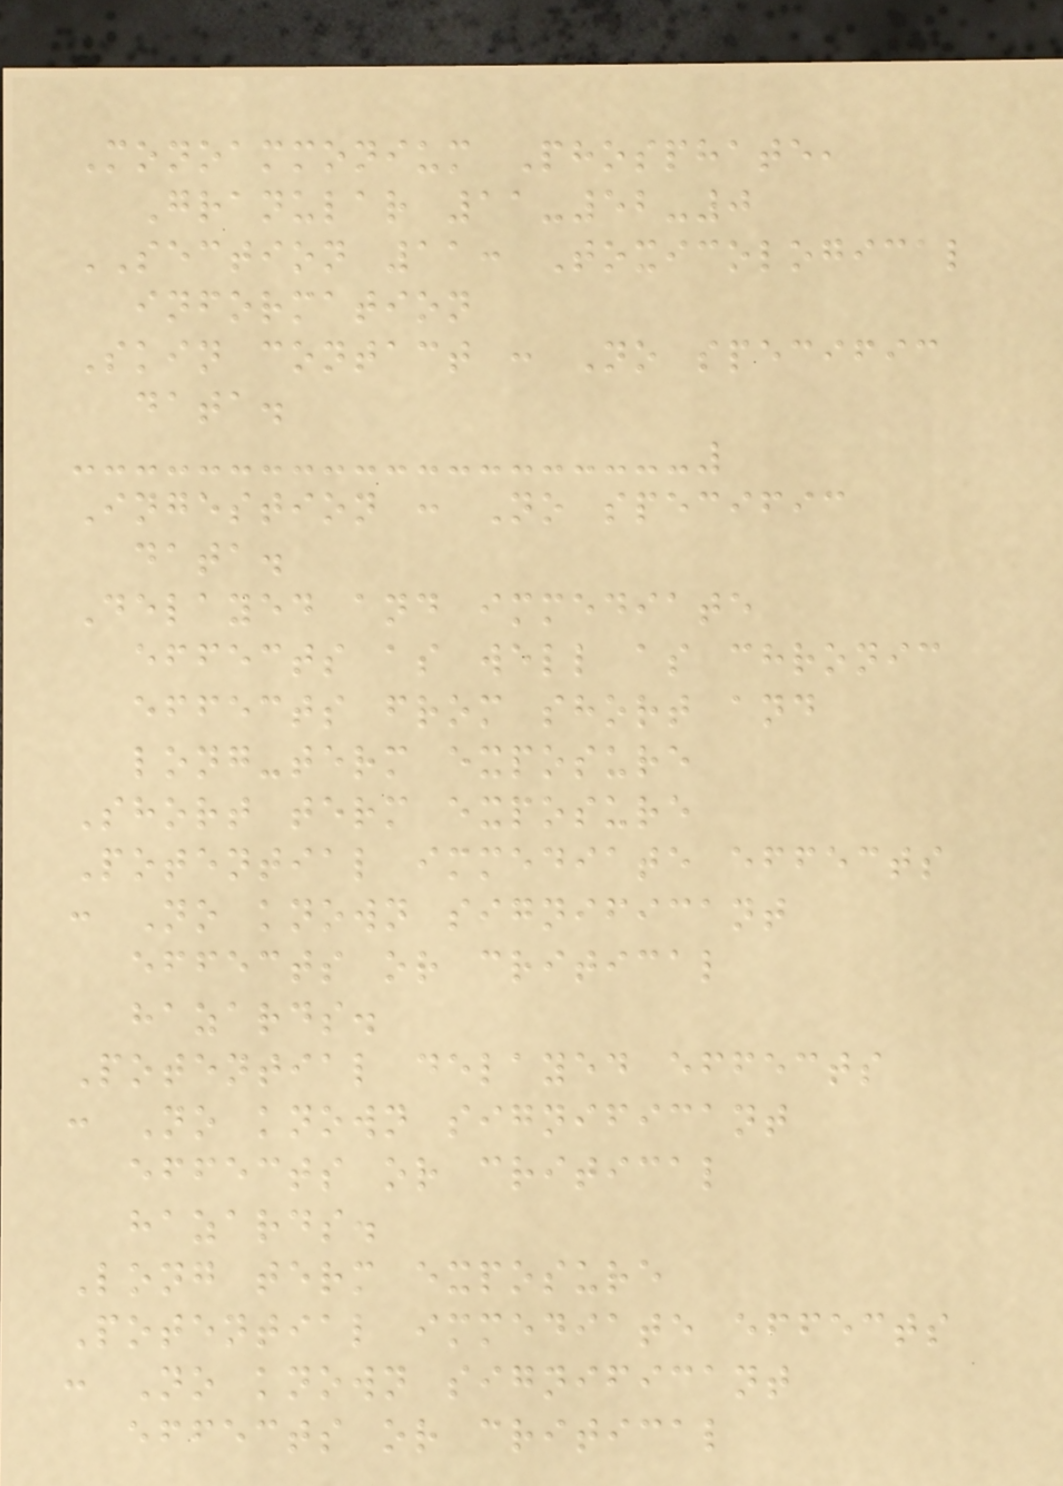Monoammonium Phosphate,
Granular 11-52-0
SECTION 11: Toxicological
information
Skin contact : No specific
data.
Ingestion : No specific
data.
Delayed and immediate
effects as well as chronic
effects from short and
long-term exposure
Short term exposure
Potential immediate effects
: No known significant
effects or critical
hazards.
Potential delayed effects
: No known significant
effects or critical
hazards.
Long term exposure
Potential immediate effects
: No known significant
effects or critical
